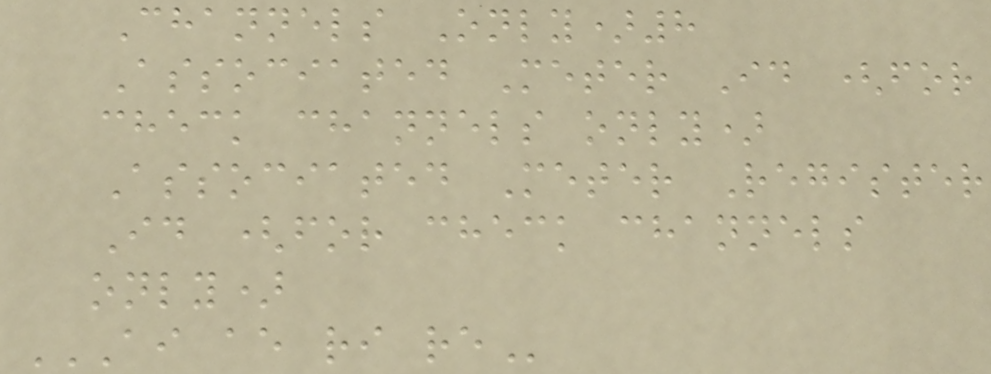Channels Only)8
Associated Meter Id (for
check channels only)
Associated Meter Register
Id (for check channels
only)
AI AE RI RE
